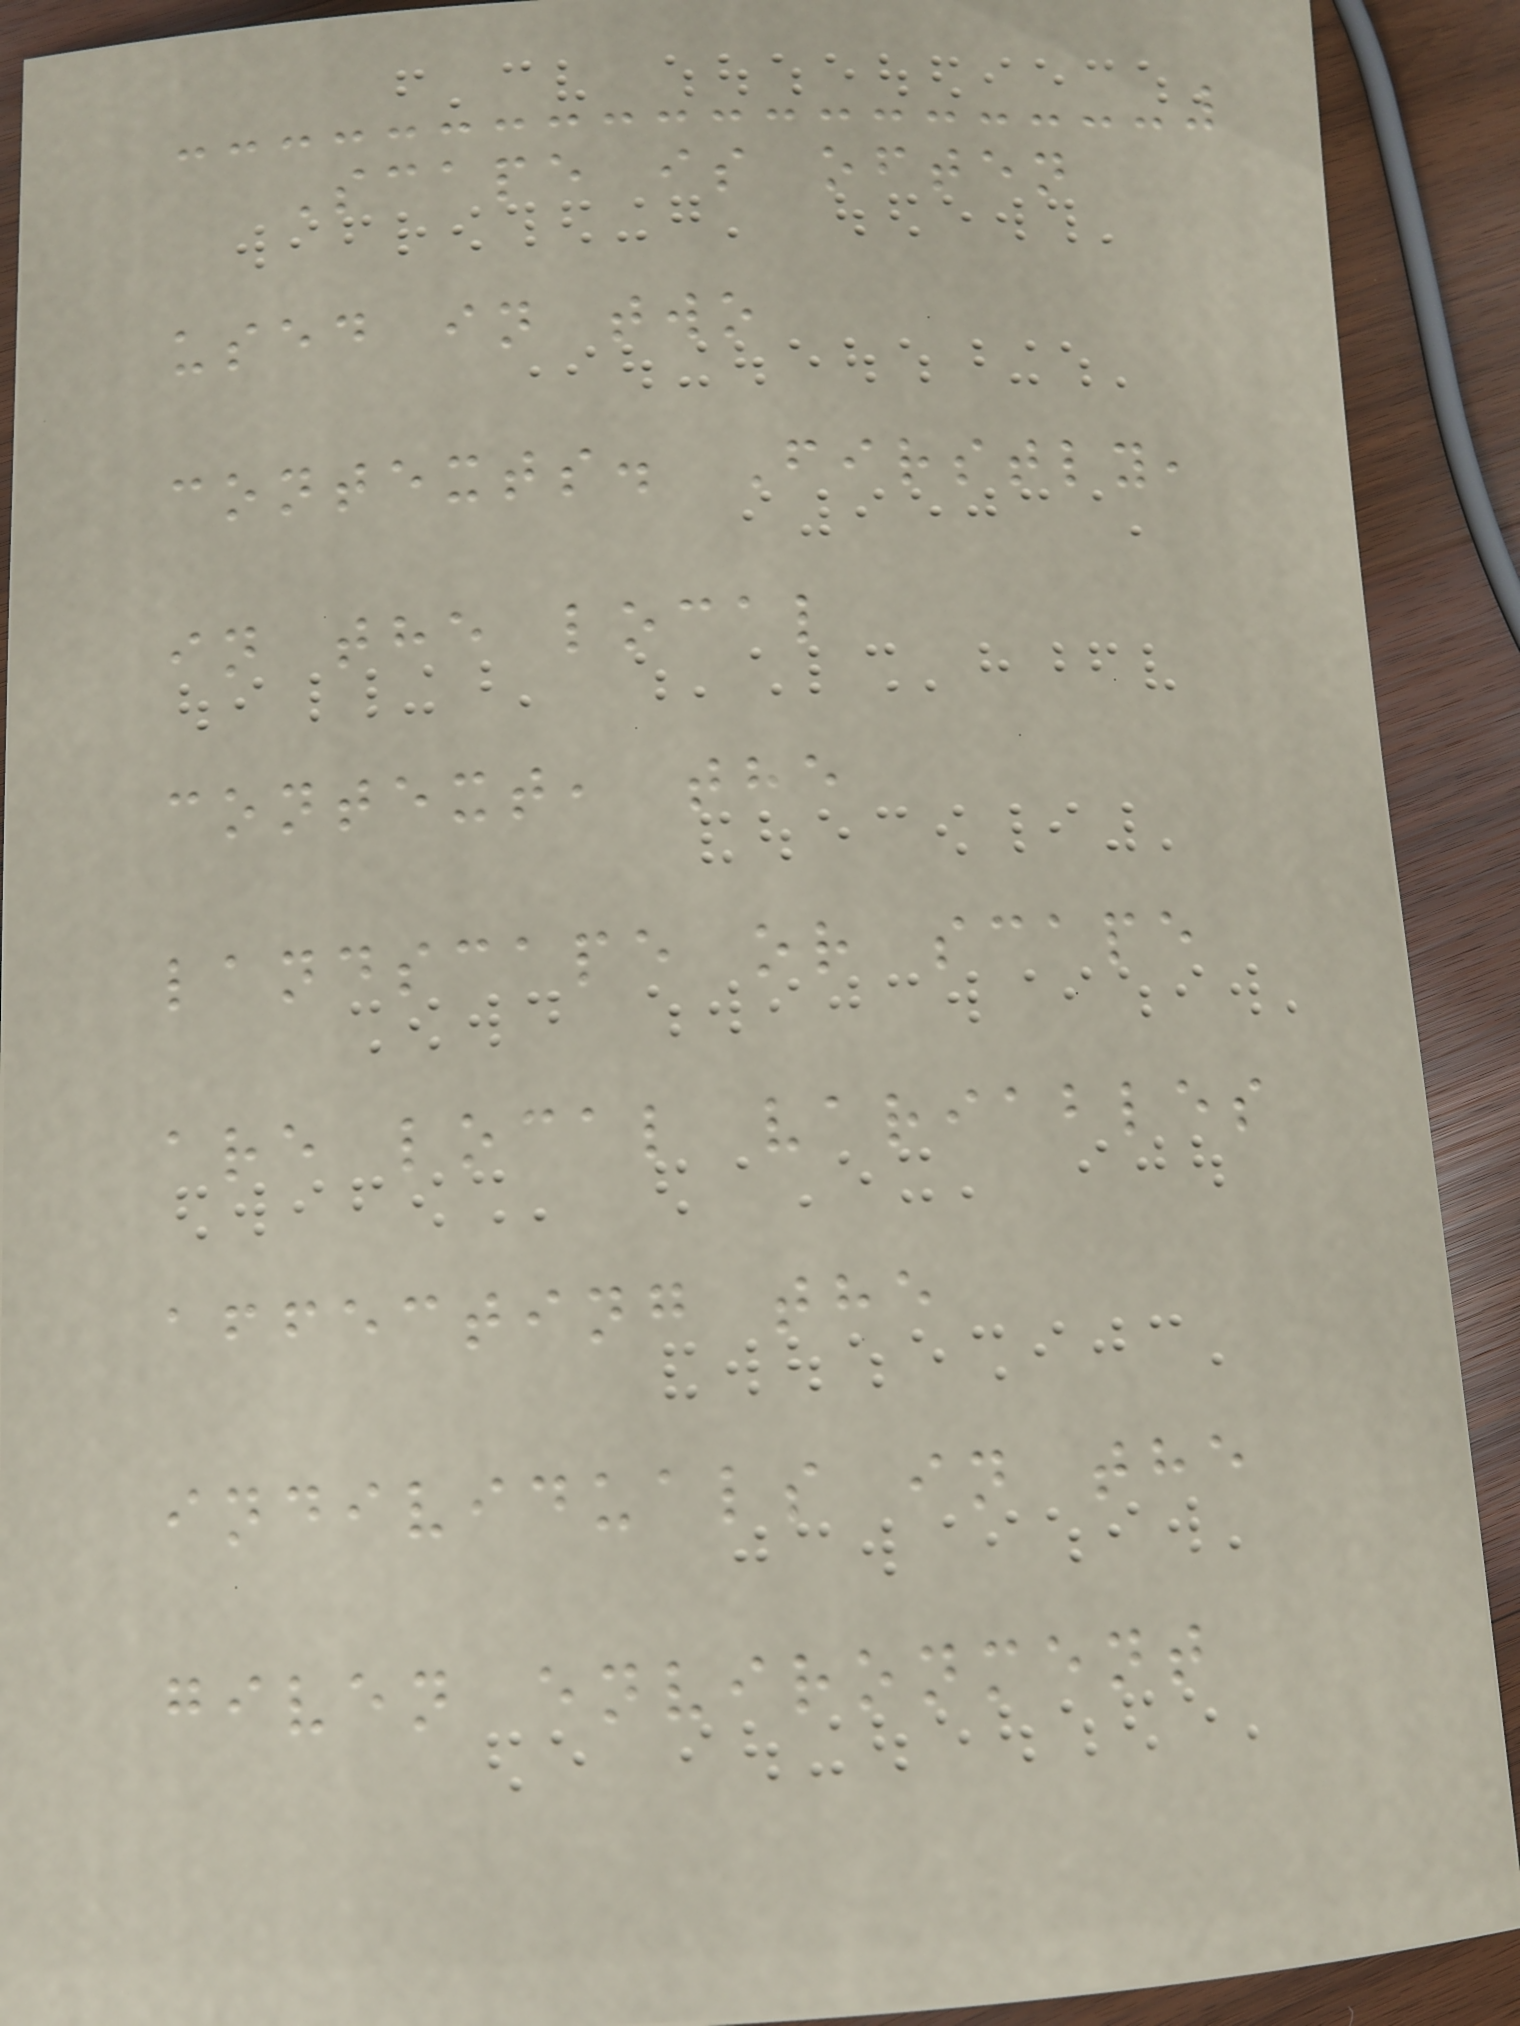Scape is often
used in two
contexts. Firstly,
in the local
context, the
landscape or scape
are local variables
affecting the
individuals in the
given environment
